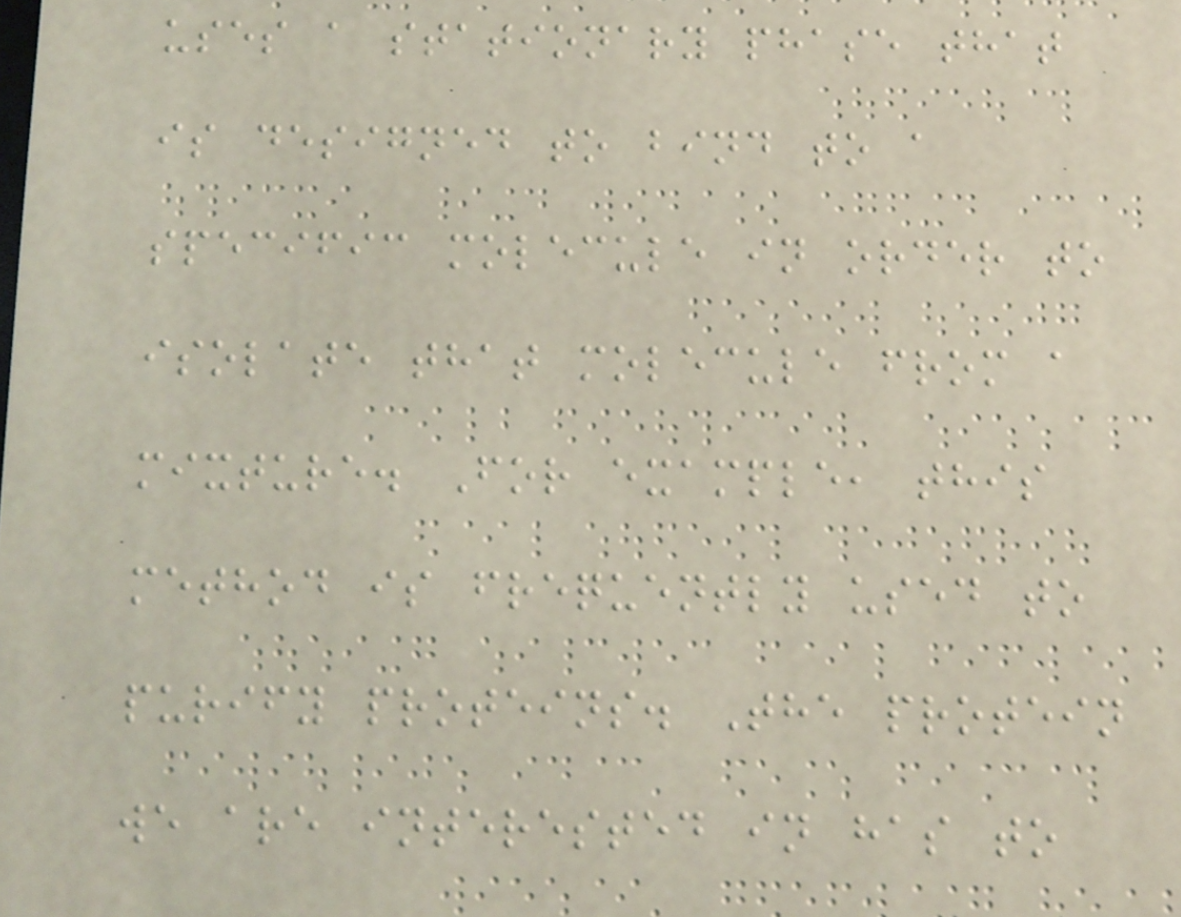uses a stationary phase that
is designed to bind to a
specific molecule in order to
isolate that molecule from a
mixture. For example, this
method is frequently used to
purify proteins. The protein
we are interested in has to
